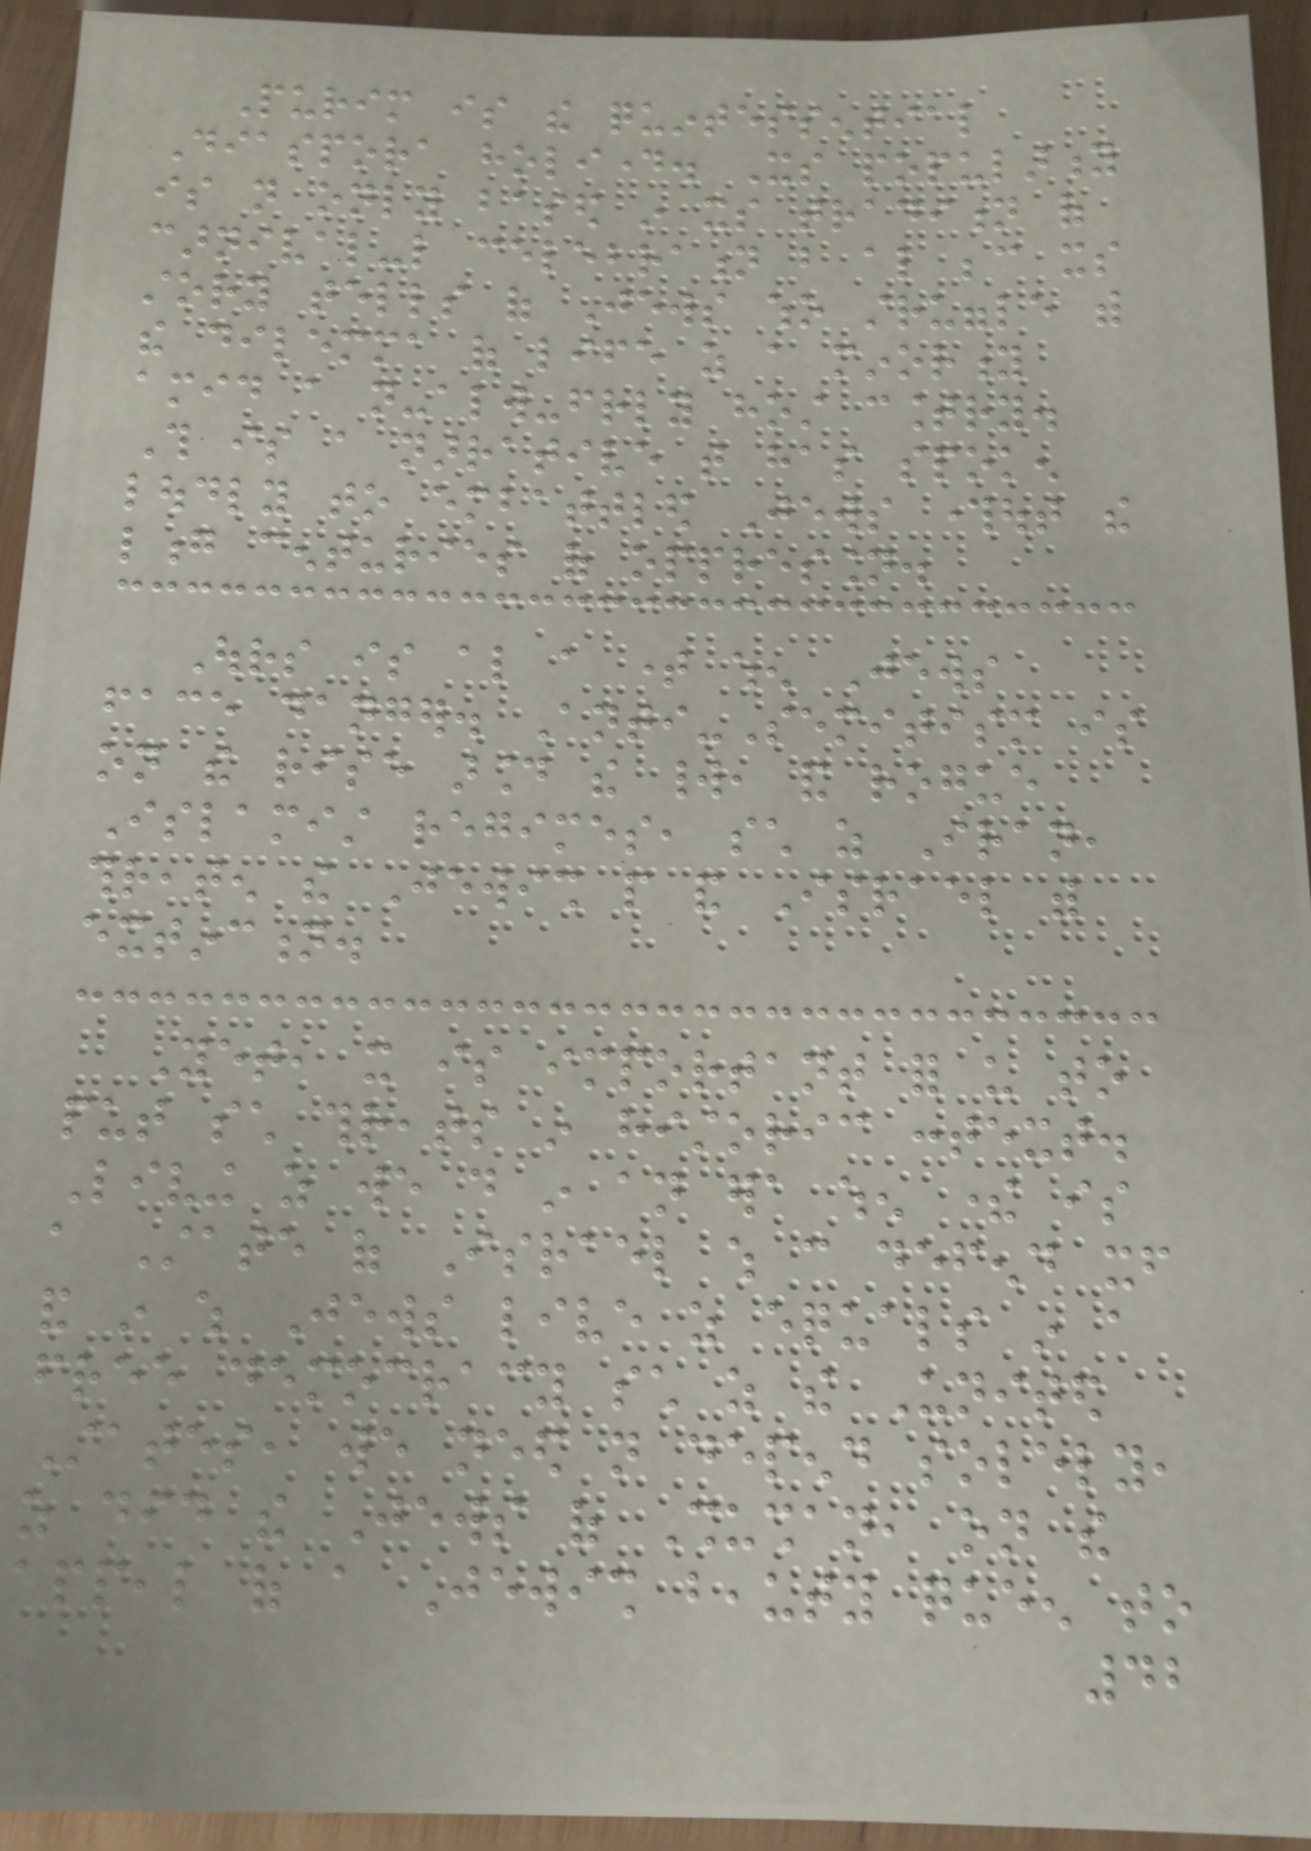Purim is the quintessential
Diaspora holiday. Its popularity
is not only based in its tradition of
carnival-like celebration but also because its
story tells of Jews who struggle with
the dilemma of life as a minority
amid a not-always-friendly host country.
This is a narrative that has spoken
loudly to embattled Jews throughout the
long centuries of oppression.
Ours is also a time when Jews
face danger. Anti-Semitism is
on the rise around the world, and rogue
Islamist regimes, such as Iran,
threaten the Jewish people and Israel with
extinction.
Yet, it is important for us to
put such threats in historic context.
Living as we do in an era when there is
a State of Israel which can defend itself
and in which Jews live as equals in a
free democracy such as the United
States, we need not depend solely,
as did the Jews of Shushan, on the
appeal of a Jewish beauty queen to
42
